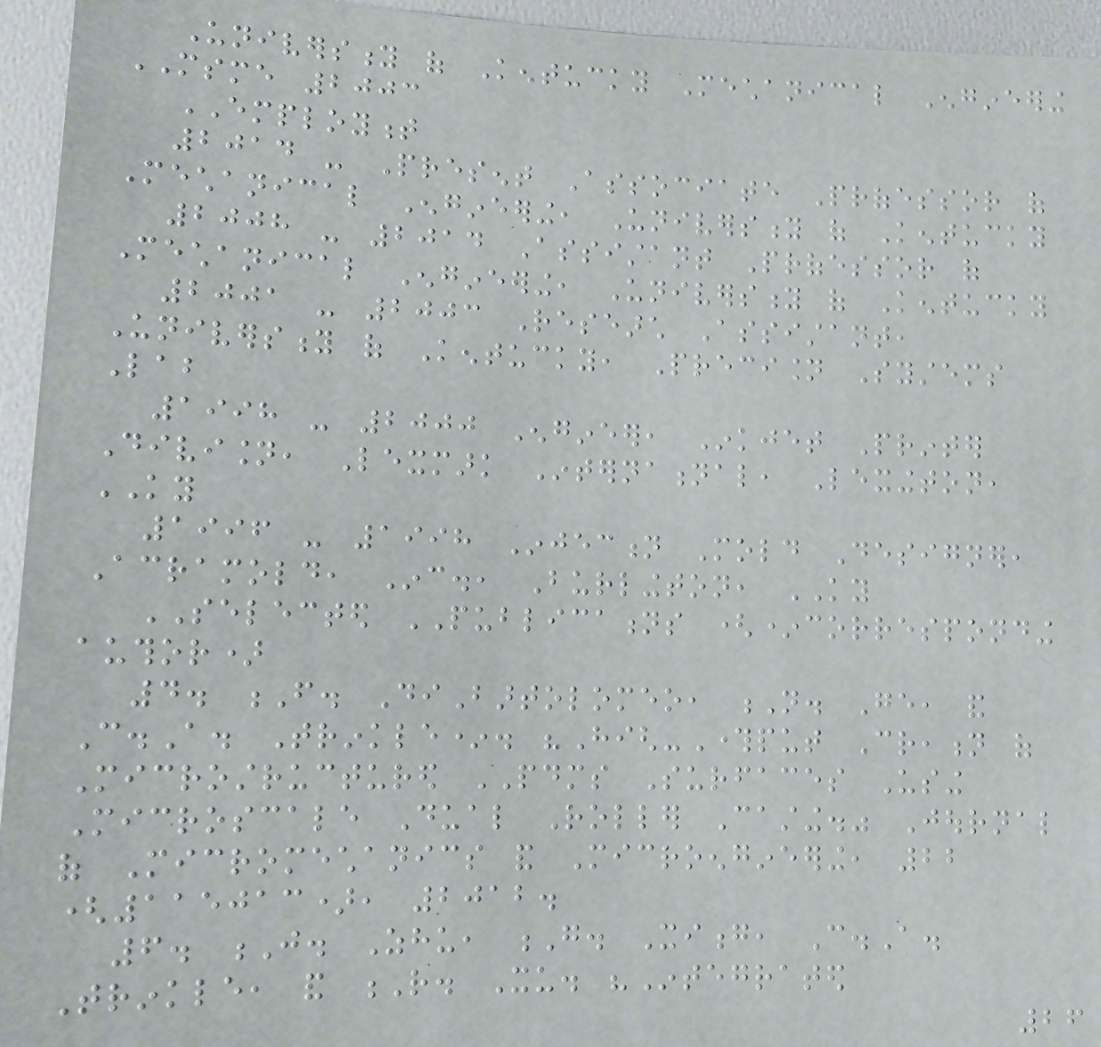University of Kentucky Mechanical Engineering
MSME 2003
EMPLOYMENT
2014 - Present Associate Professor of
Mechanical Engineering, University of Kentucky
2008 - 2014 Assistant Professor of
Mechanical Engineering, University of Kentucky
2001 - 2003 Research Assistant,
University of Kentucky, Precision Systems
Lab
1998 - 2000 Engineer, Inkjet Printer
Division, Lexmark International, Lexington,
KY
1996 - 1998 Injection Mold Designer,
Acramold, Inc., Burlington, KY
SELECTED PUBLICATIONS (*corresponding
author)
4. F. DiBartolomeo, N. Ge, and
C.A. Trinkle*. "High-Throughput Creation of
Microstructured PDMS Surfaces Using
Microscale Dual Roller Casting." Journal
of Micromechanics and Microengineering, 22
(115013), 2012.
6. J. Zhu, G. Xiong, C.A.
Trinkle, and R. Xu. "Integrated
26
